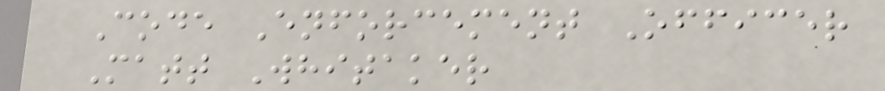Code Enforcement Officer
Matt Whitaker
